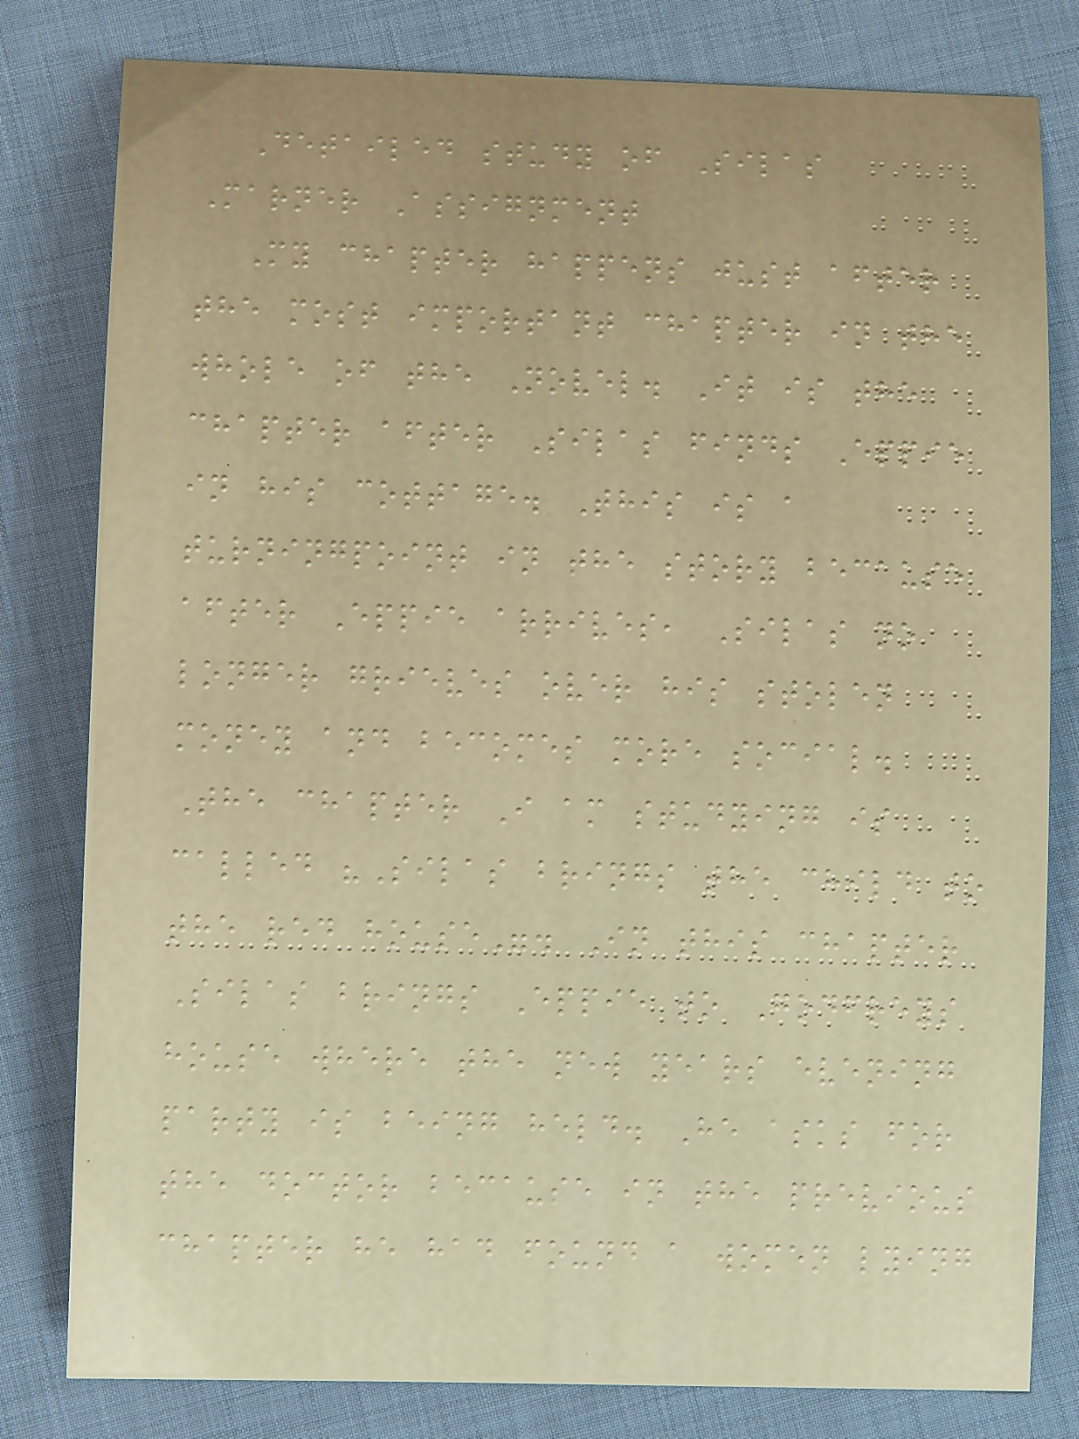Detailed study of Silas
Marner Assignment
My chapter happens just after
the most important chapter in the
whole of the Novel. It is the
chapter after Silas finds Eppie
in his cottage. This is a
turningpoint in the story because
after Eppie arrives, Silas no
longer grieves over his stolen
money and becomes more social.
The chapter I am studying is
called "Silas brings the child to
the red house". In this chapter
Silas brings Eppie to Godfreys
house where the new years evening
party is being held. He asks for
the doctor because in the previous
chapter he had found a women lying
